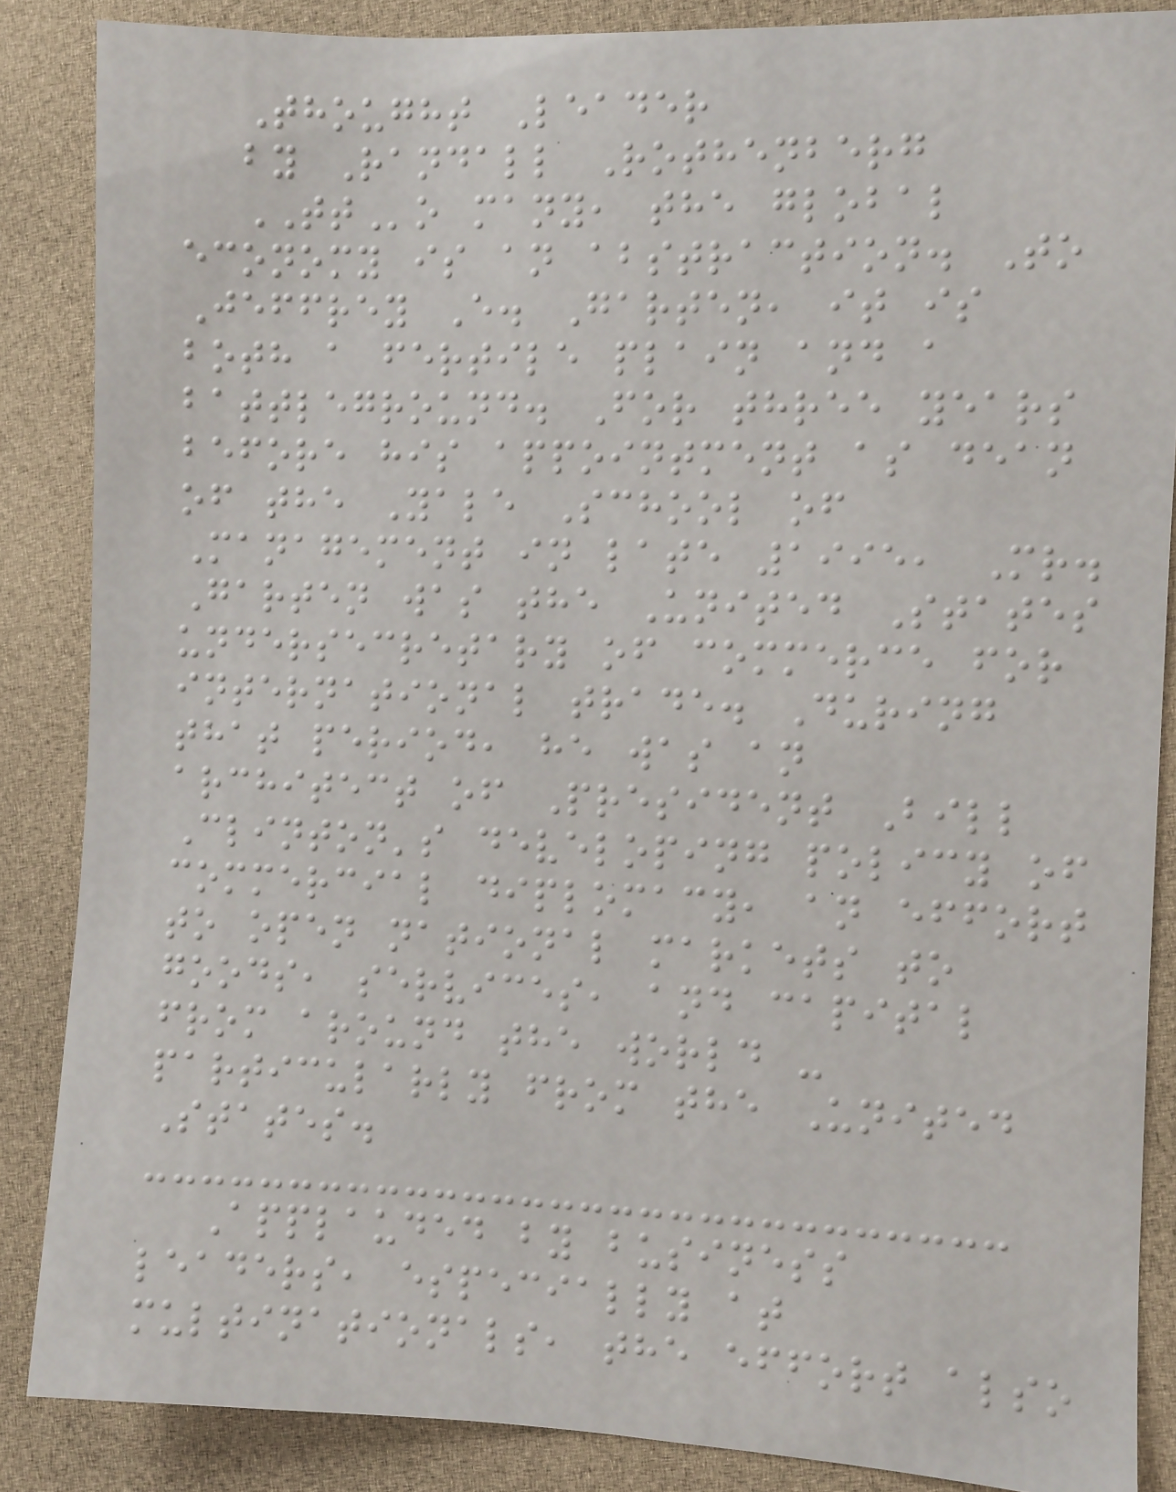Thought Leader
by Randall Rothenberg
TTo many, the global
economy is an abstraction. To
Jeffrey E. Garten, it is
both a fertile plain and a
battleground. For three years
before his appointment as dean
of the Yale School of
Management in late 1995, Mr.
Garten was the United States
undersecretary of commerce for
international trade. During
that period, he was an
architect of President Bill
Clinton's developing policy of
commercial diplomacy, an effort
to open national markets to
goods, services, and capital
from around the world -
particularly from the United
States.
Applauded by business
leaders, especially at
multinationals, the effort also
